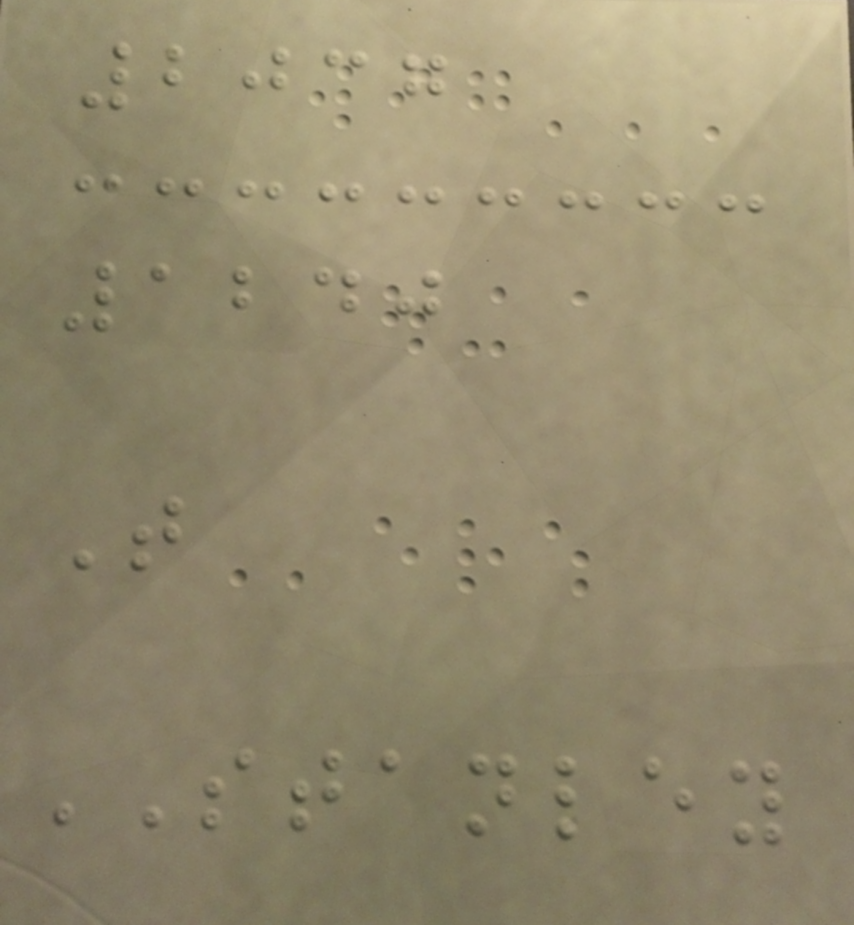2037
1240
T
STANLEY
